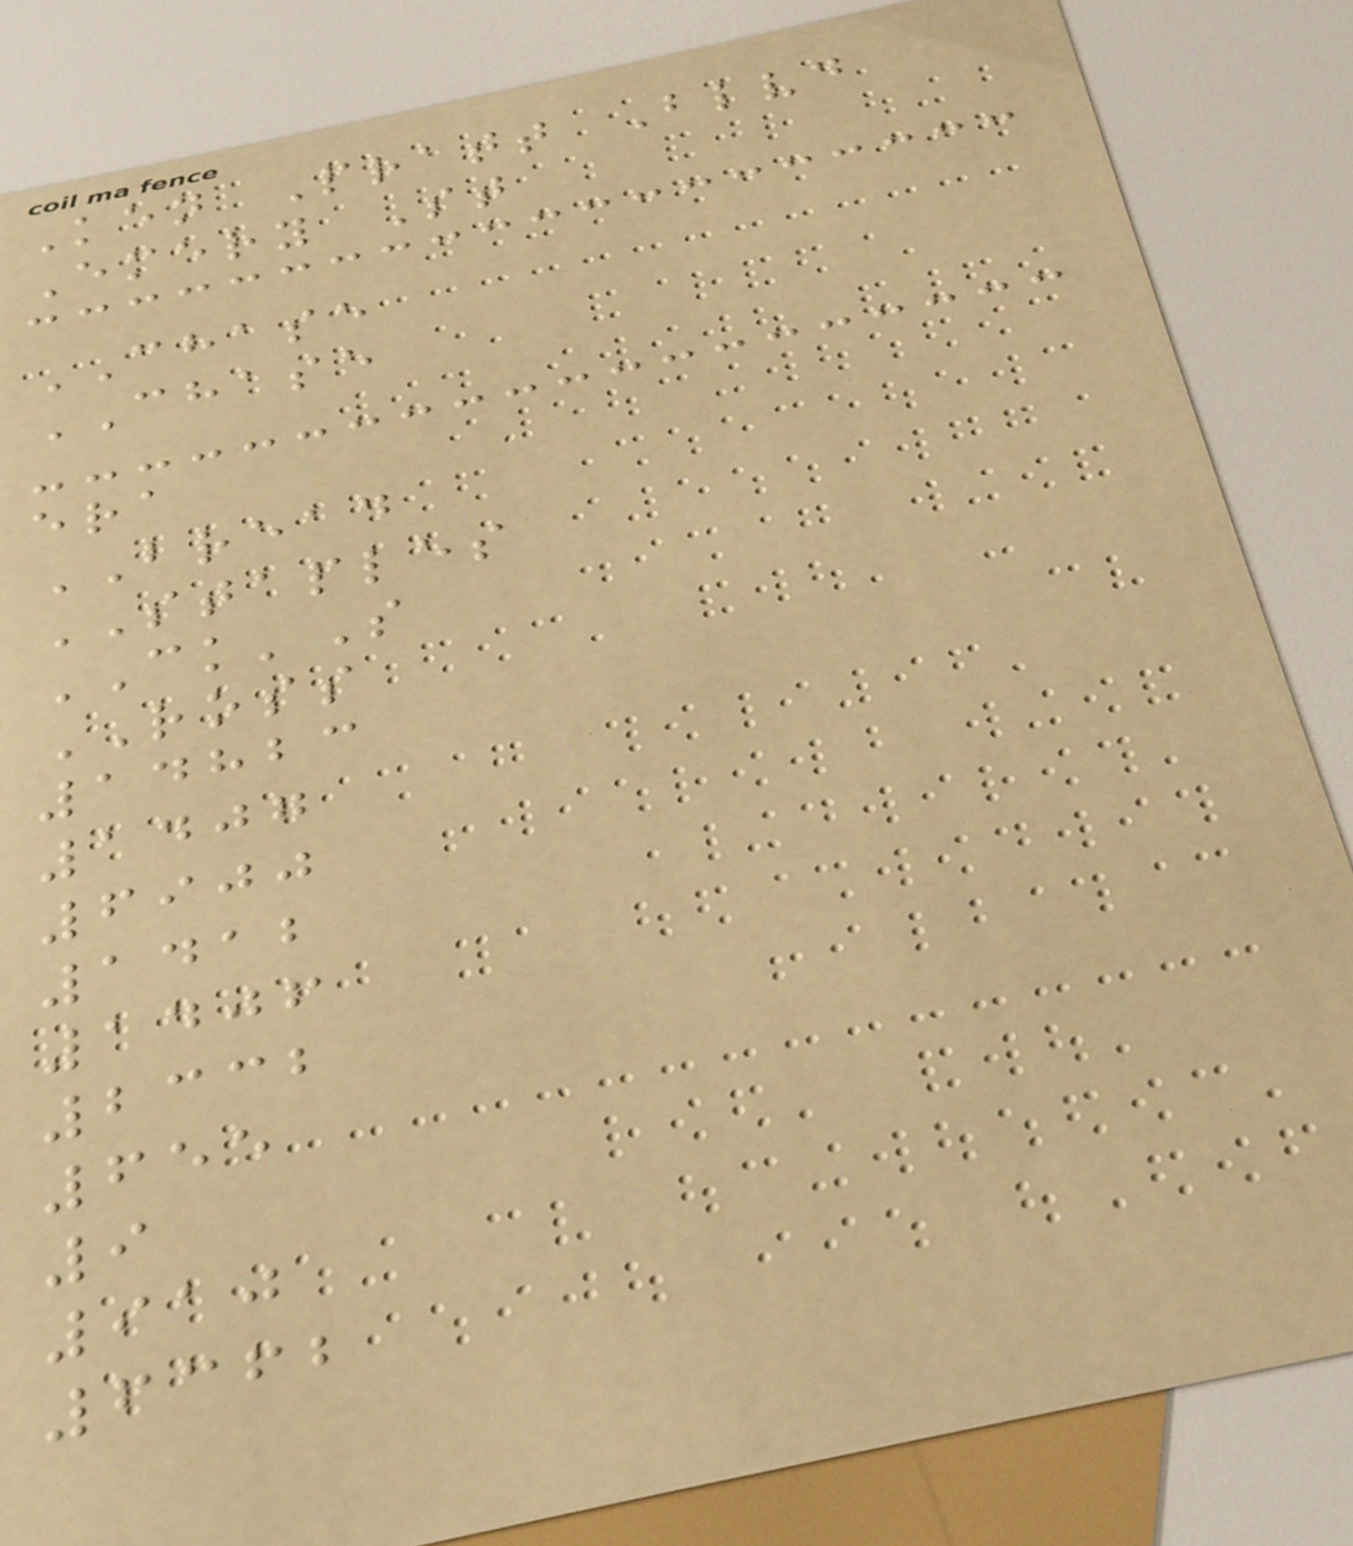Ken Pratt Blvd
Emery St
CHASE
CHASE
era
BREAD
STAPLES
CK'S
ROSS
14823
1407
6900
1412
1406
2332
655
9
910
6362
